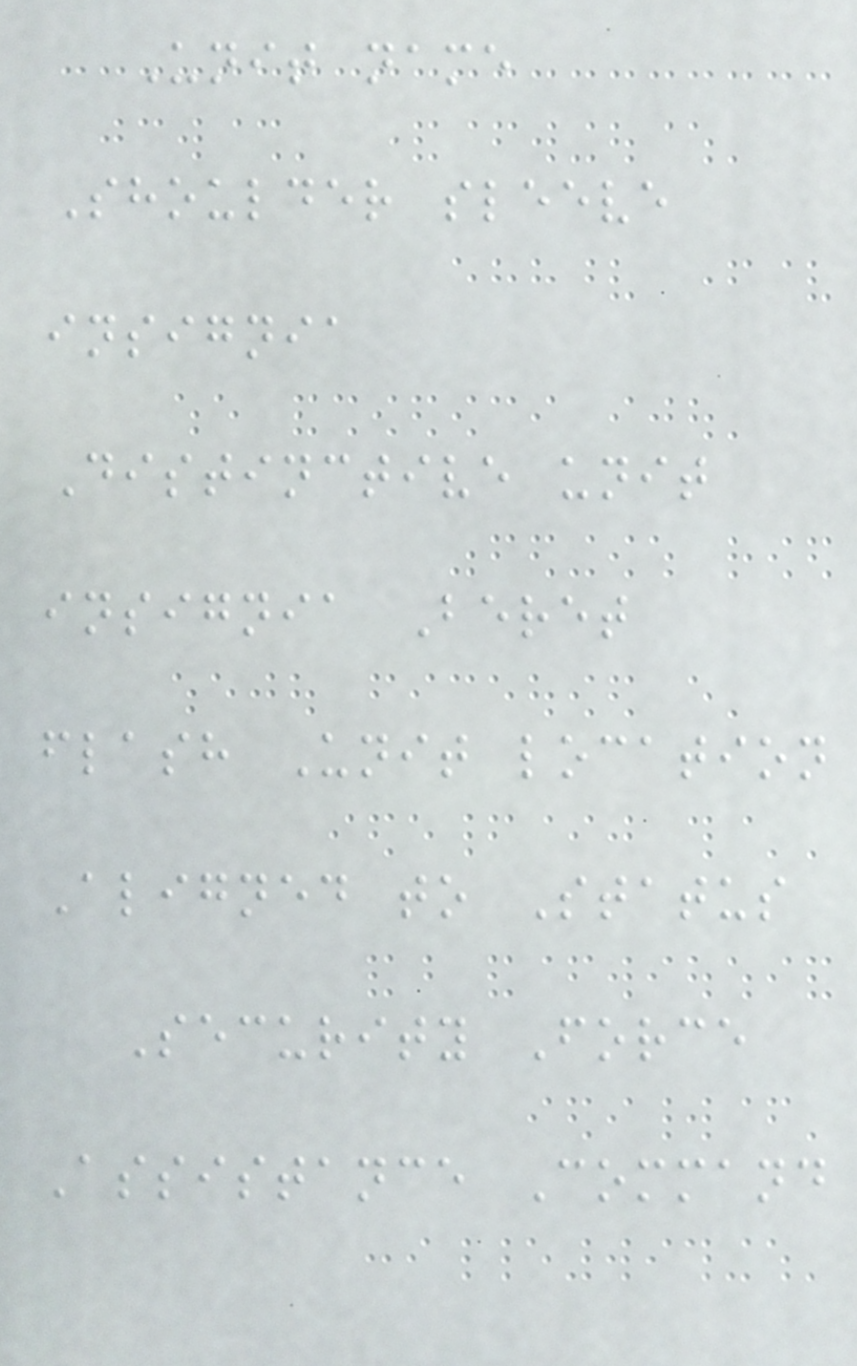Unit name
Shoulder sleeve
insignia
Distinctive unit
insignia Beret
flash Unit location
Aligned to Status
Security Force
Assistance Command
